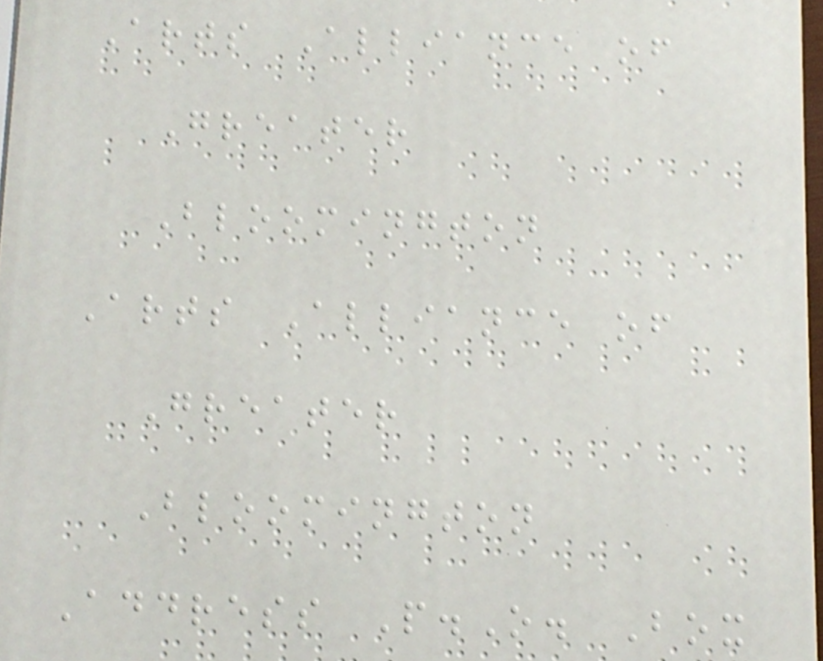Arts Alliance of
Greater
Bloomington
Arts Alliance of
Greater
Bloomington
Address P.O. Box
